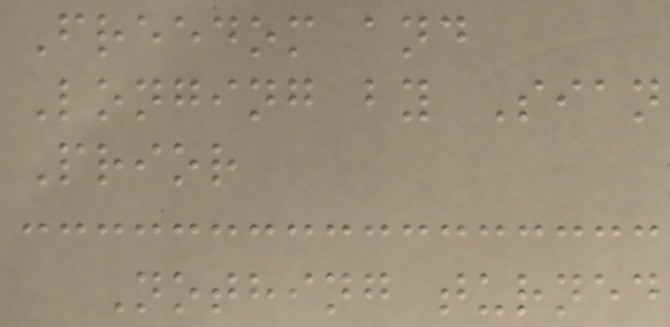Freedom and
Longing by Sian
Prior
Nothing turned
